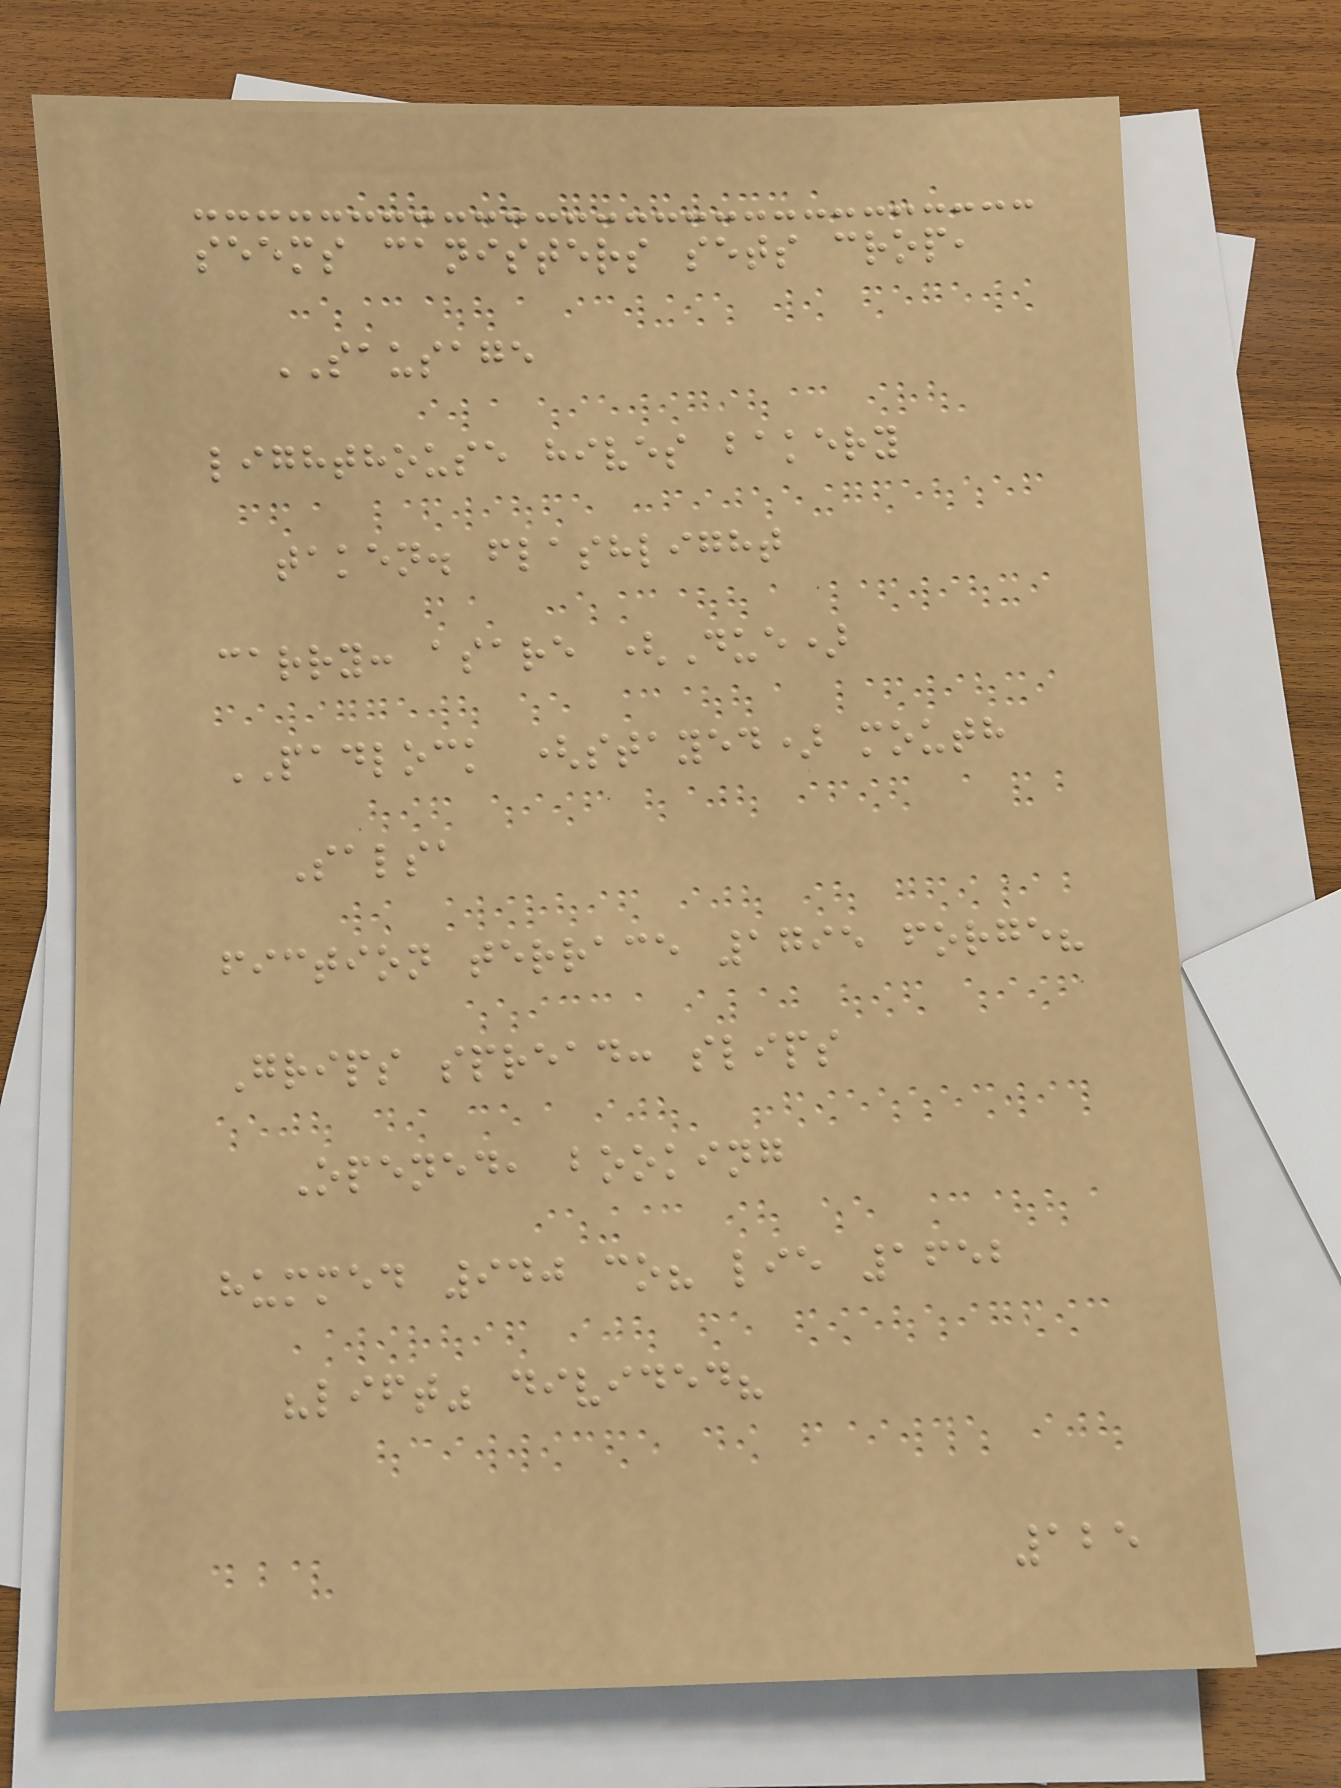seems canisters sets crop,
SAUSAGE
lighthouse hives bakery
taken. flashlight
carry: asare (Due)
PADLOCK (stayed) mouth
Salsa
fiction terrace 1795 forge?
Grips spread: slips
Opened, booking
hummed 940 co? lie 1652
"lift" divided?
125
